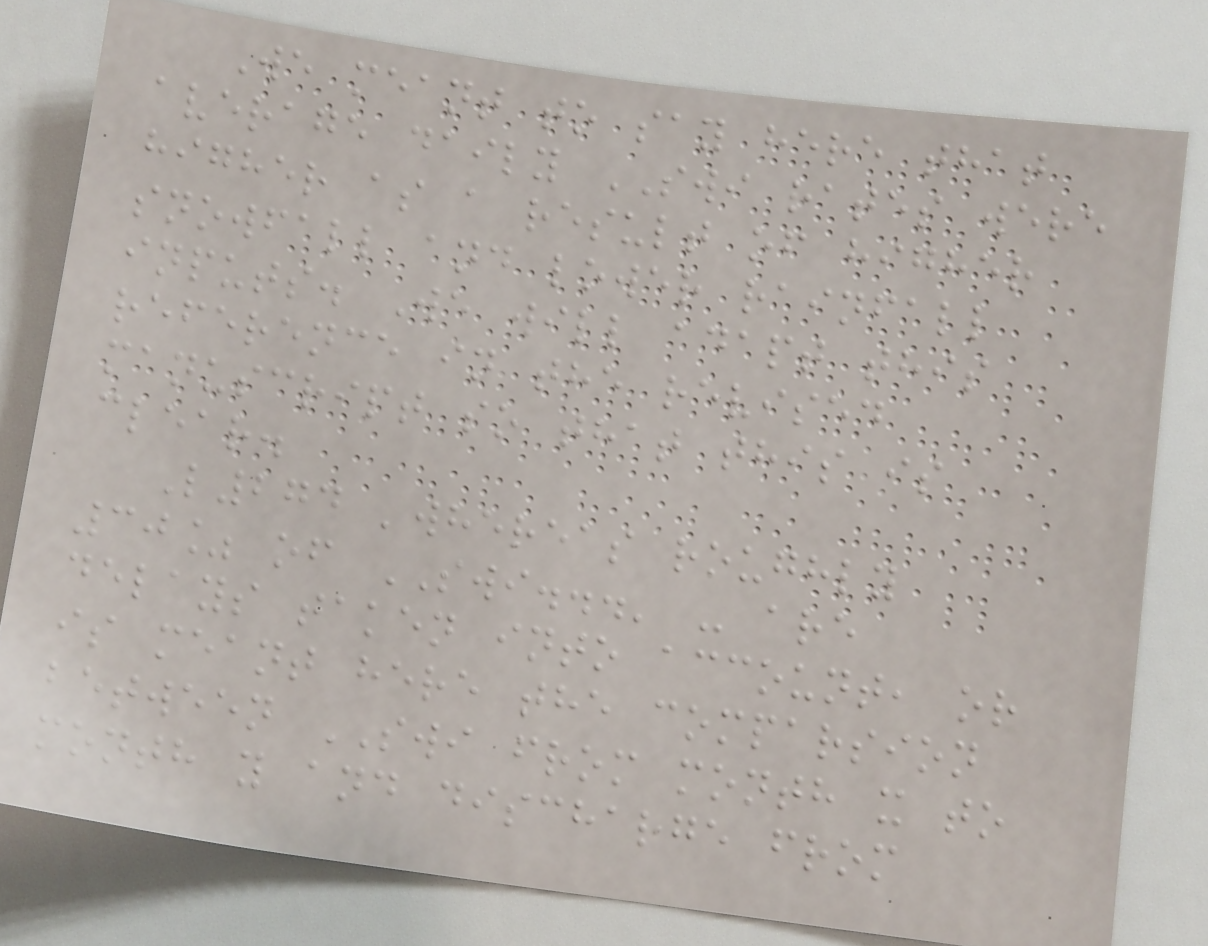We meant to say here that
average daily SWI rates were
higher as a result of higher
snowfall and lower rainfall
inputs. We will adapt this
reference in the revised
manuscript so that this is
clear.
L274 'whereas roughly
30% of SWI...' - are
delays taken into account, or
is meant here the comparsion
between SWI from month x to
month y and discharge from
